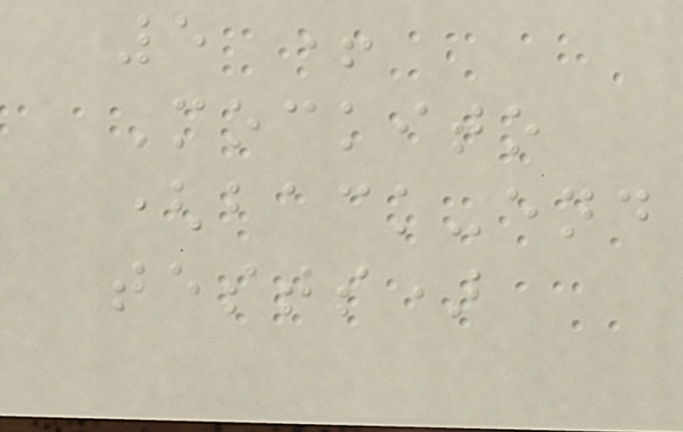5 +
Mockito
(back-end
tests)
